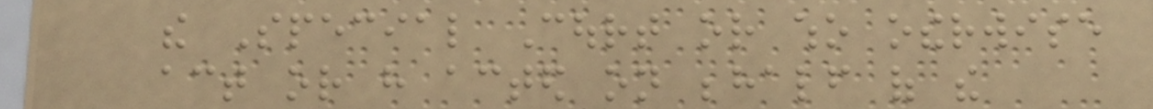the Special Court or who otherwise
act or have acted on behalf of the
